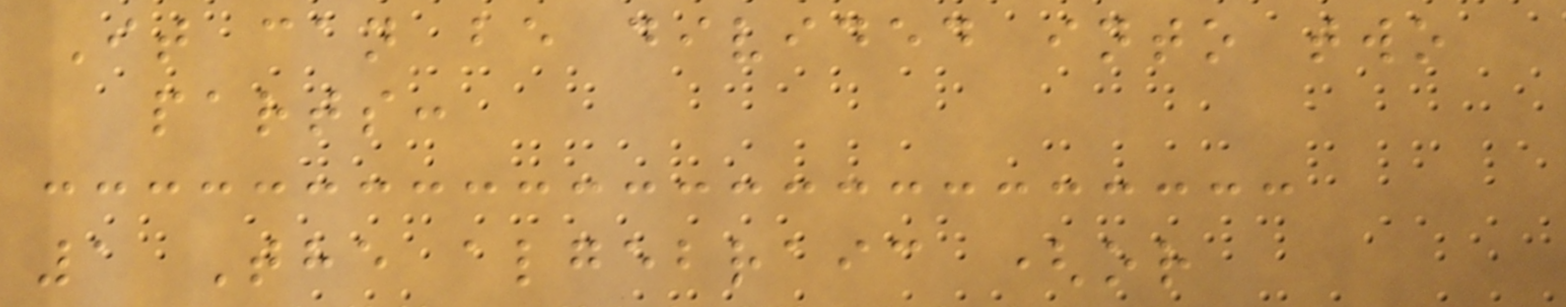It can be divided into two
parts:
1 The algebraic (or
